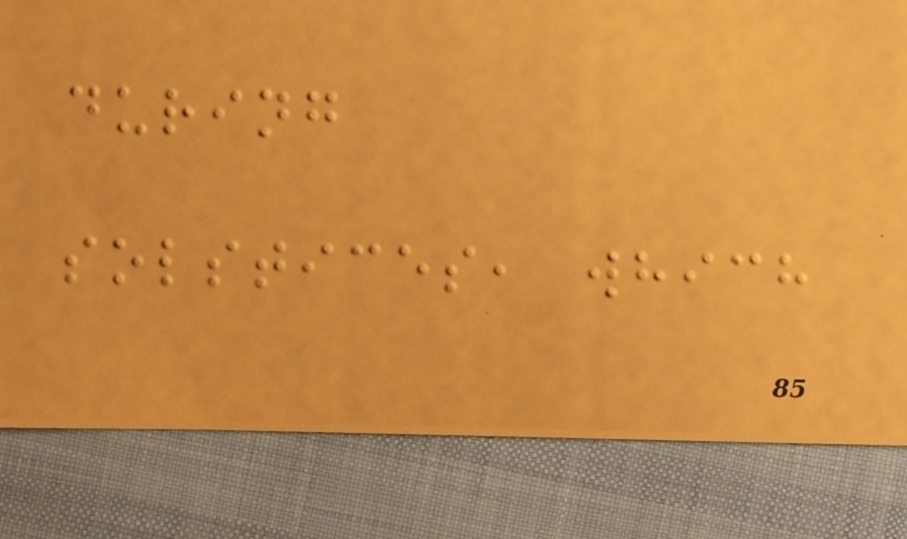during
solstices, which
